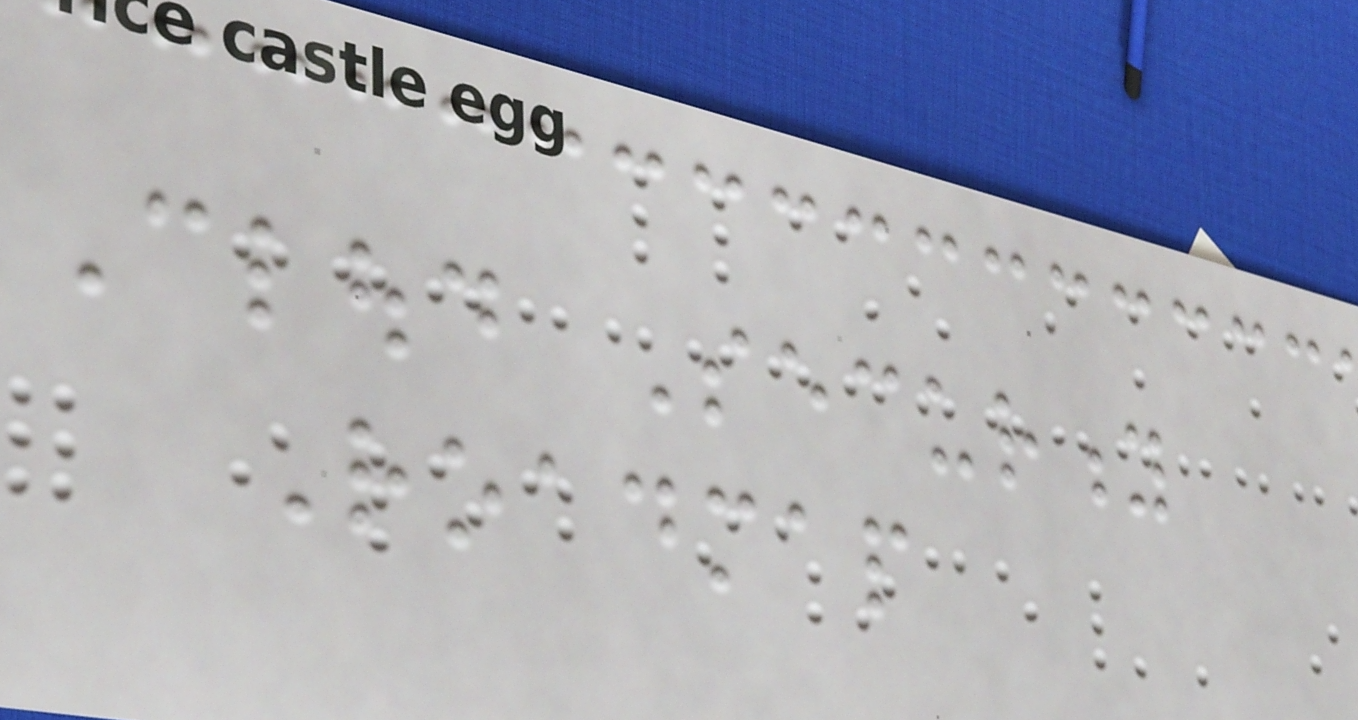Cloud Security
Roadmap
